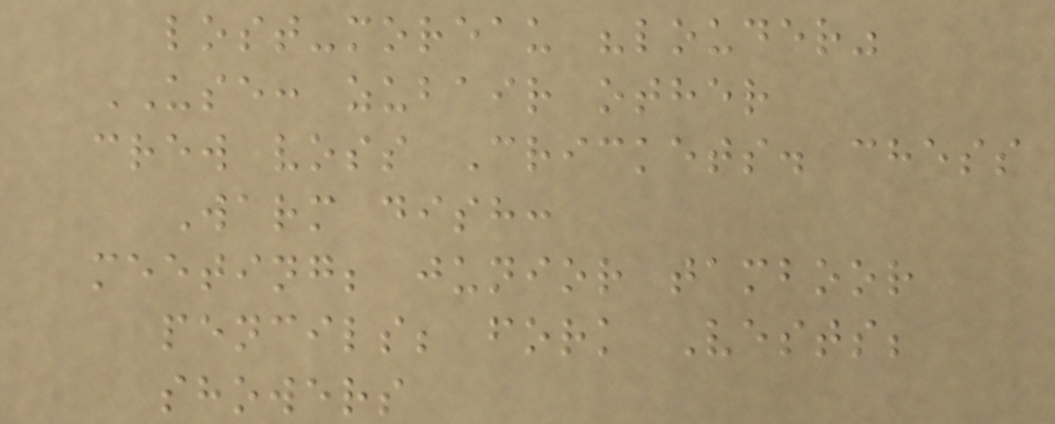lost-moreau "louder"
USE: zubair other
crew voss Crickets. chess
Warm dish:
meeting; junior tamboor
pencils; fork Vests;
showers
